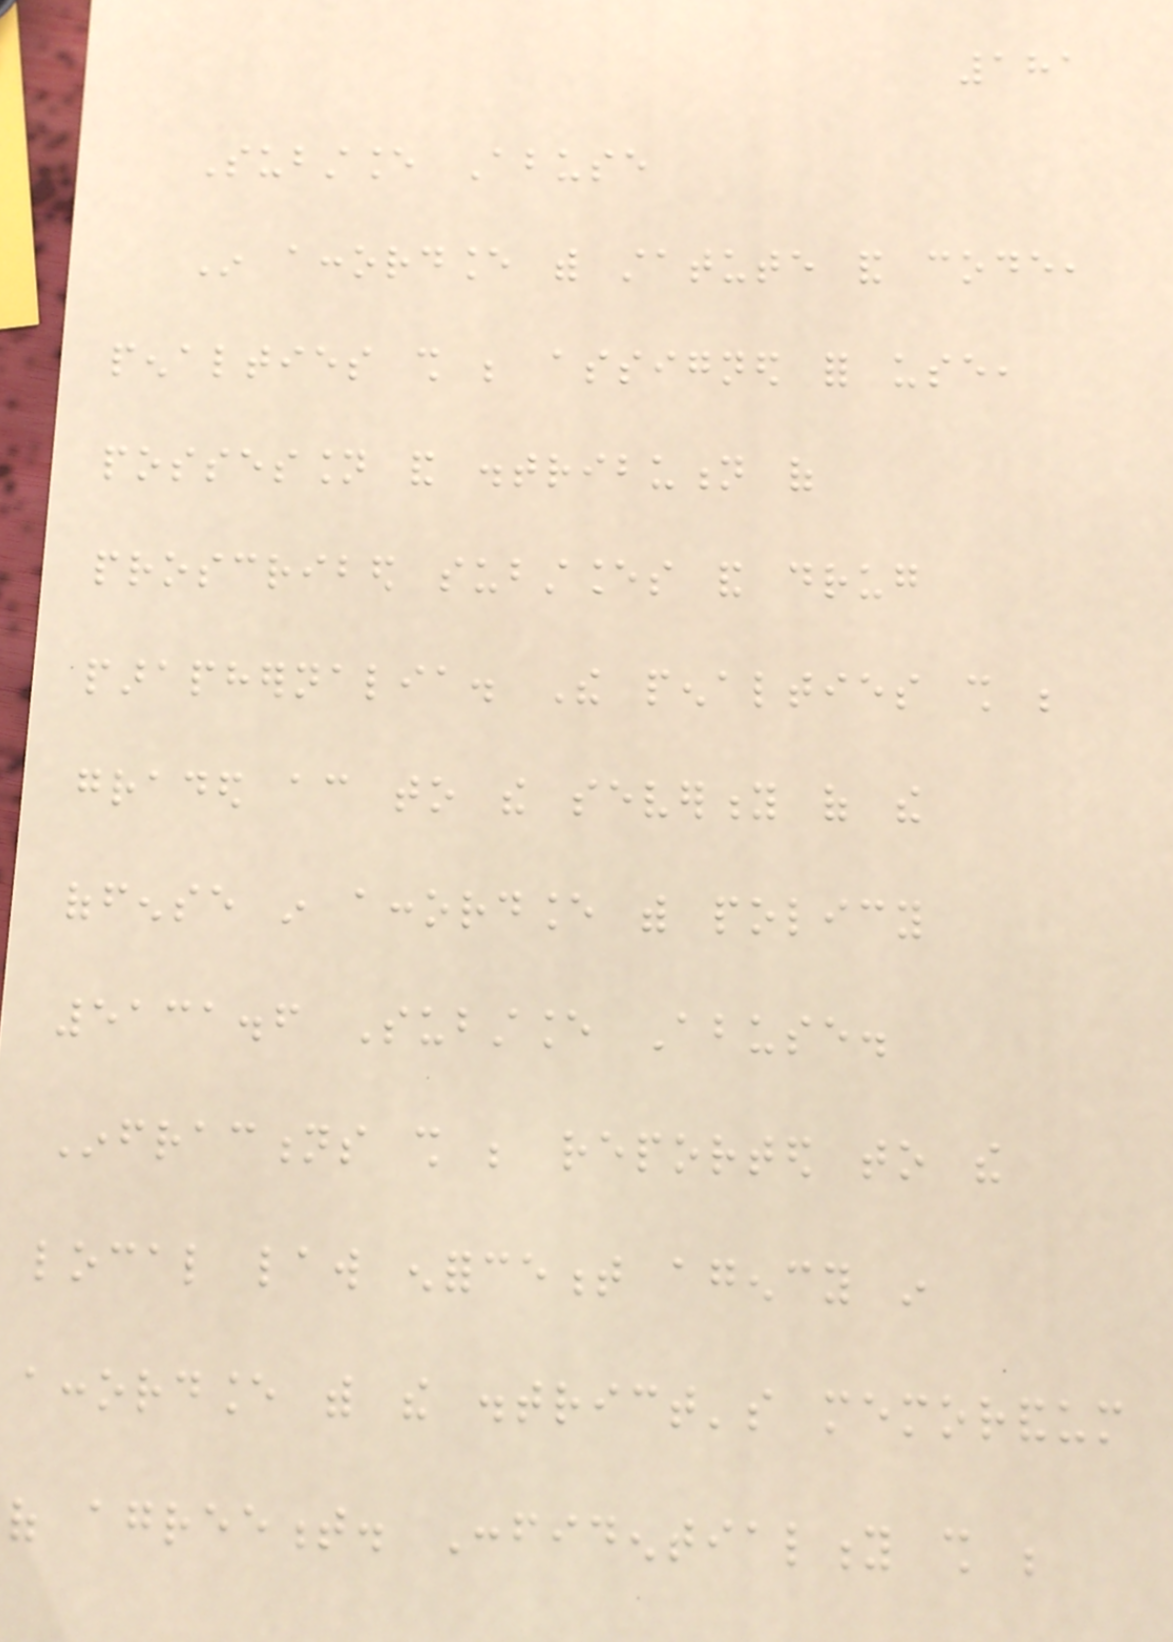181
Substance Abuse
In accordance with statute and code,
penalties shall be assigned for use,
possession and distribution of
proscribed substances and drug
paraphernalia. The penalties shall be
graded according to the severity of the
offense in accordance with policy
5131.6 Substance Abuse.
Infractions shall be reported to the
local law enforcement agency in
accordance with the district's memorandum
of agreement. Confidentiality shall be
